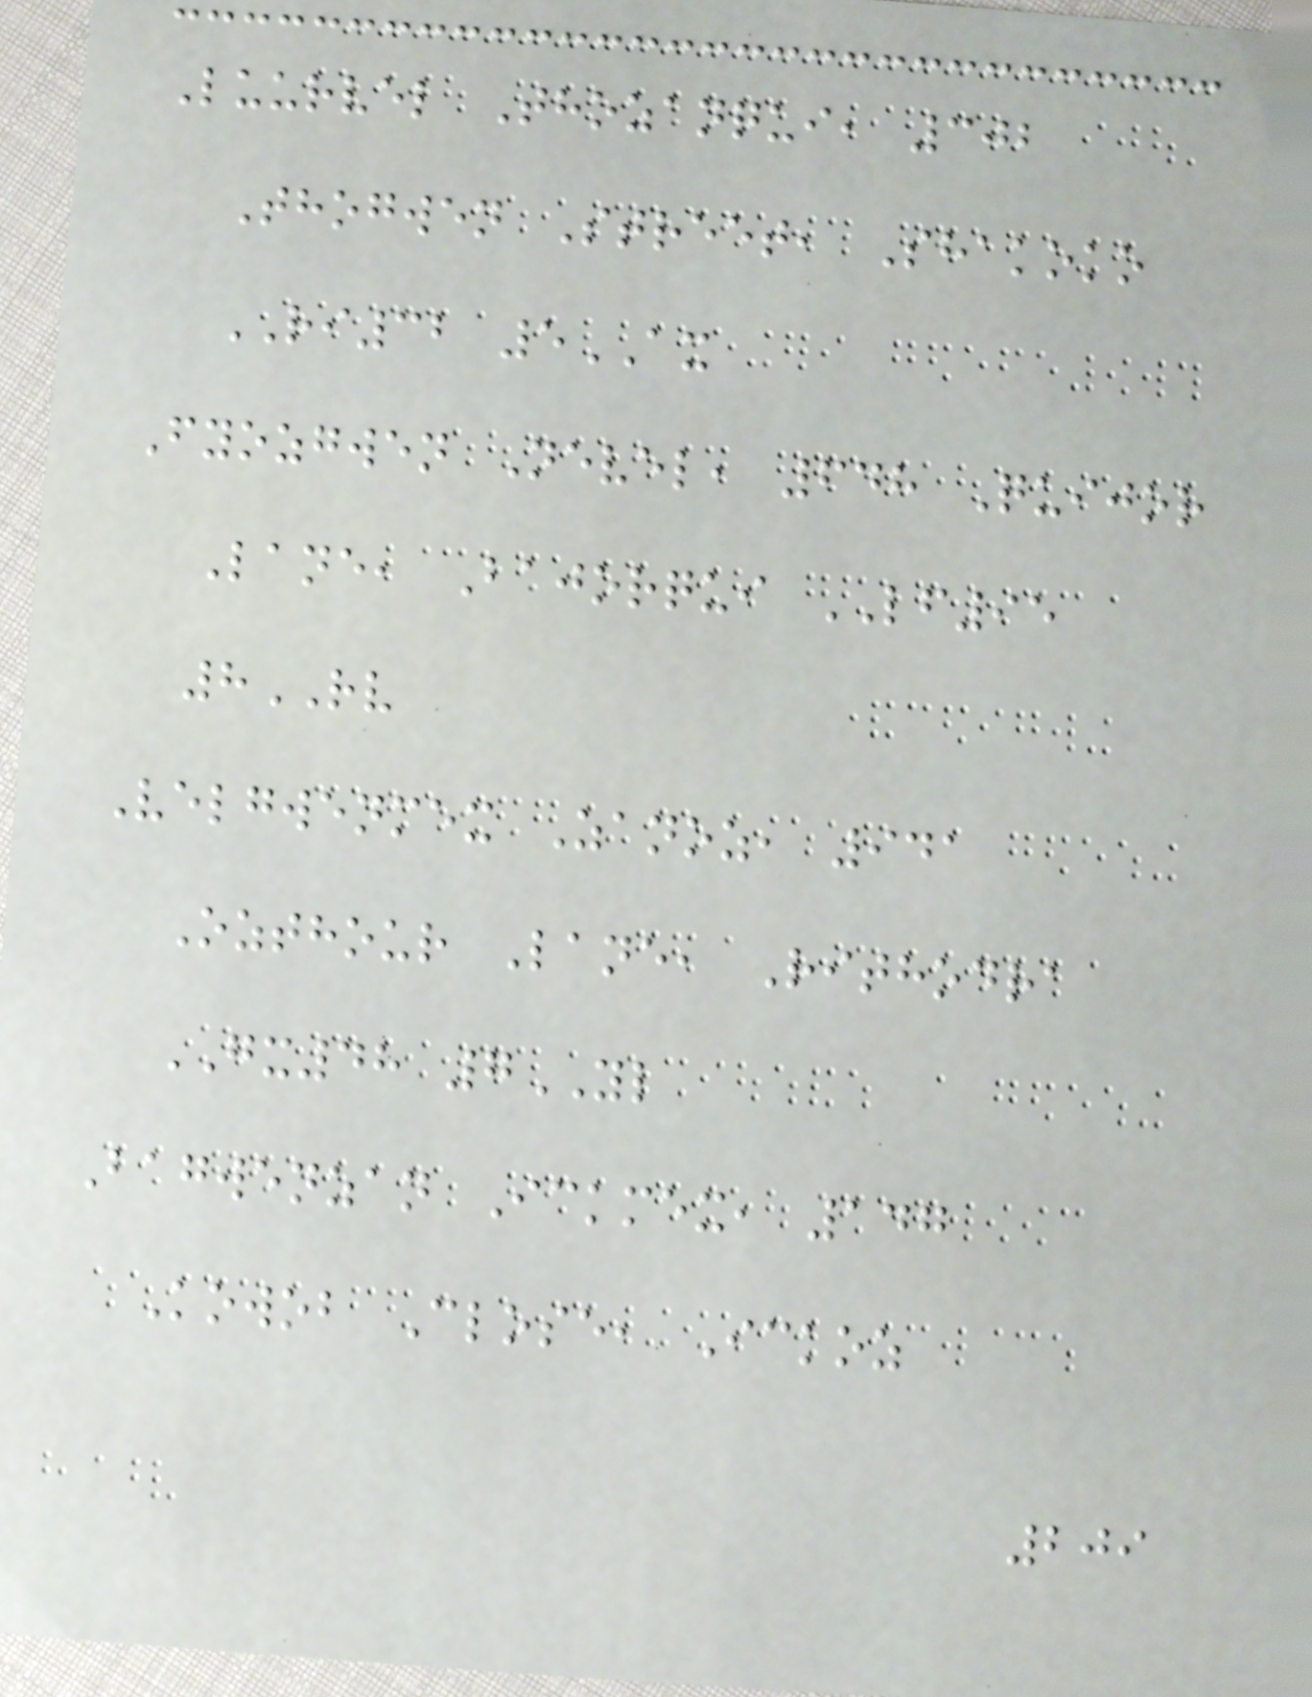Luurvel Thozanqui, 302
Thogwen Street, Shakoko
RI32 5AX
Fyozgwen Nevel, 648 Quijor
Lane, Bajorqui LF95
8RV
Velgwenmex Zanoz, 941
Ozthour Lane, Rithodra
GX48 7YL
Bagwenzan Ickmex, 147
Kowob Close, Ickoz
209
